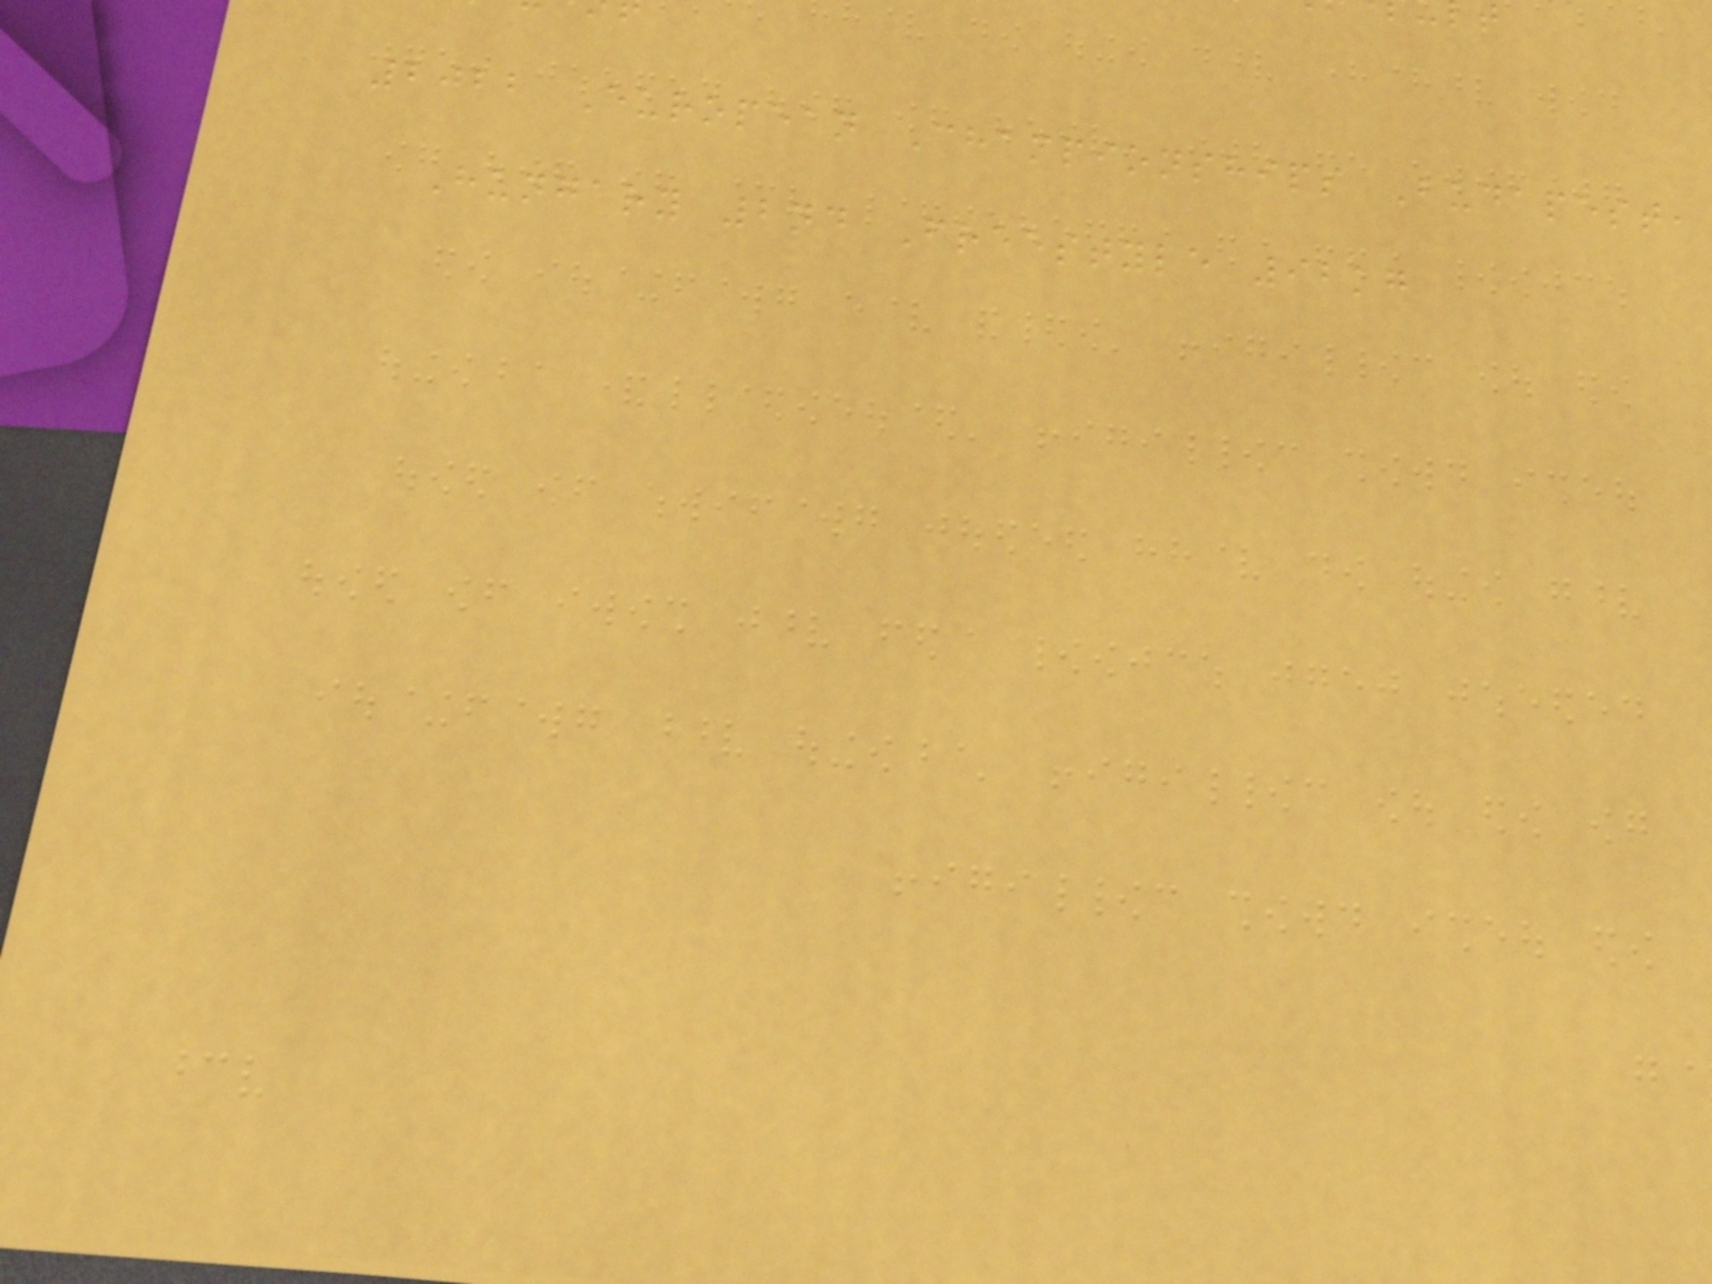2022 European Championships Budapest,
Hungary 2nd Freestyle 92kg
